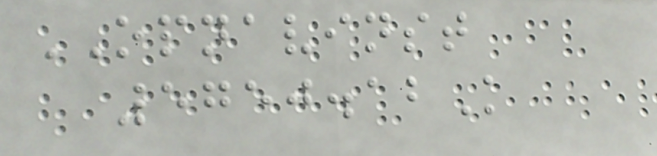OPNAVINST
5750.12K
